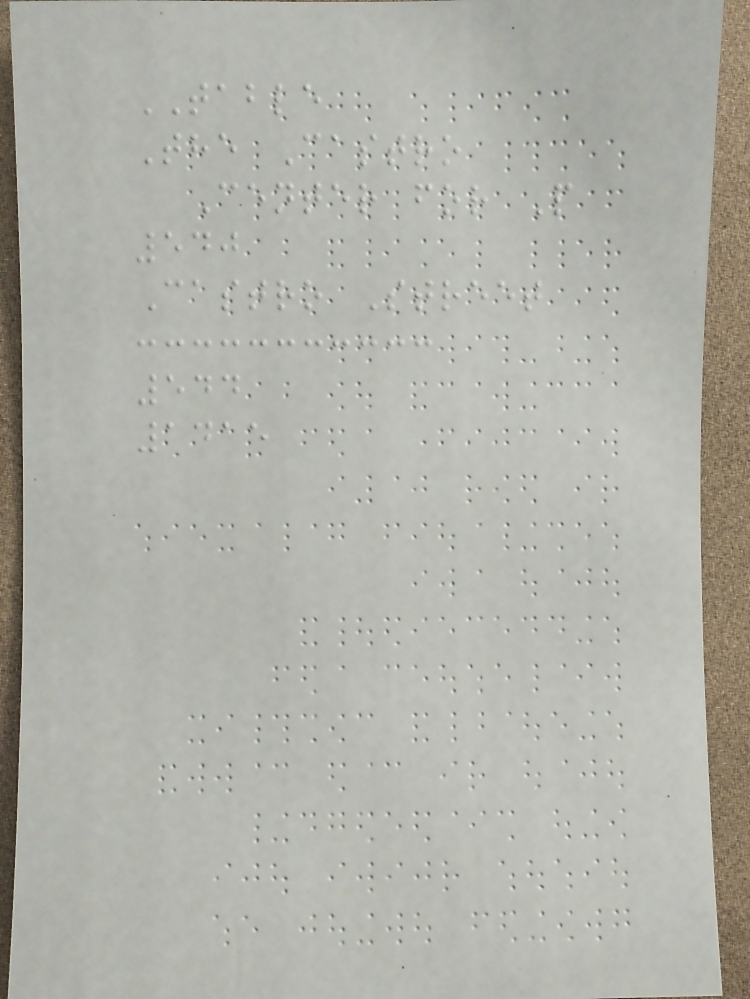TABLE
The Castro
Center for P
540
Castro Street
544
1415
